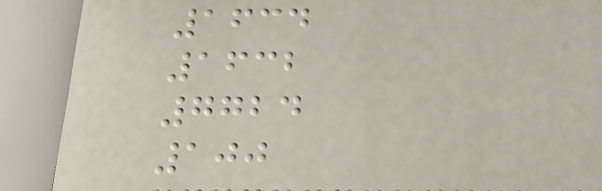1634
1632
7724
100
